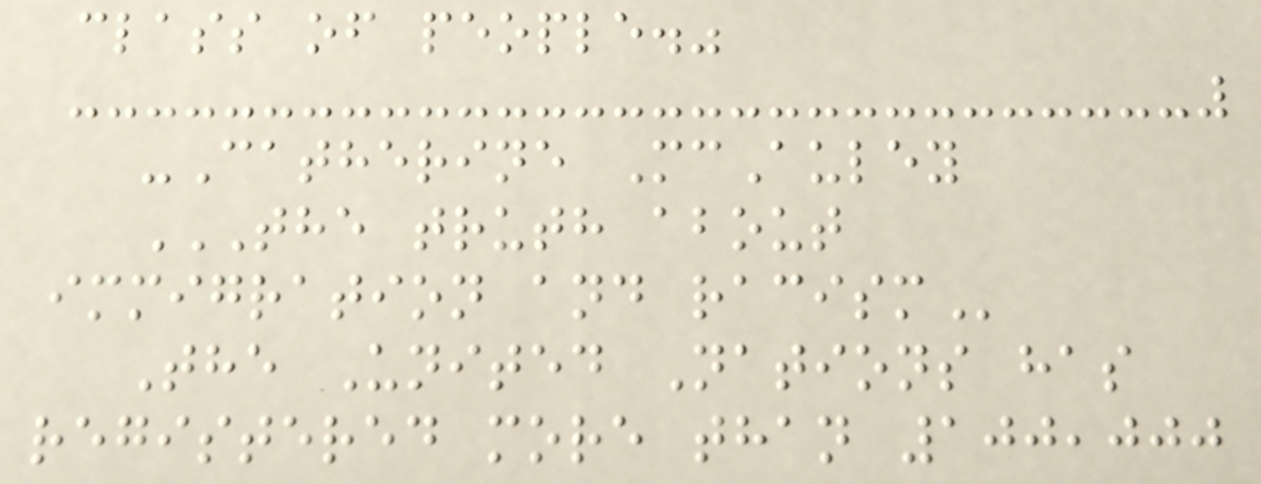class of people."
-Catherine McAuley
THE TRUTH ABOUT
IMMIGRATION AND RACISM
The United Nations has
registered more than 100,000
